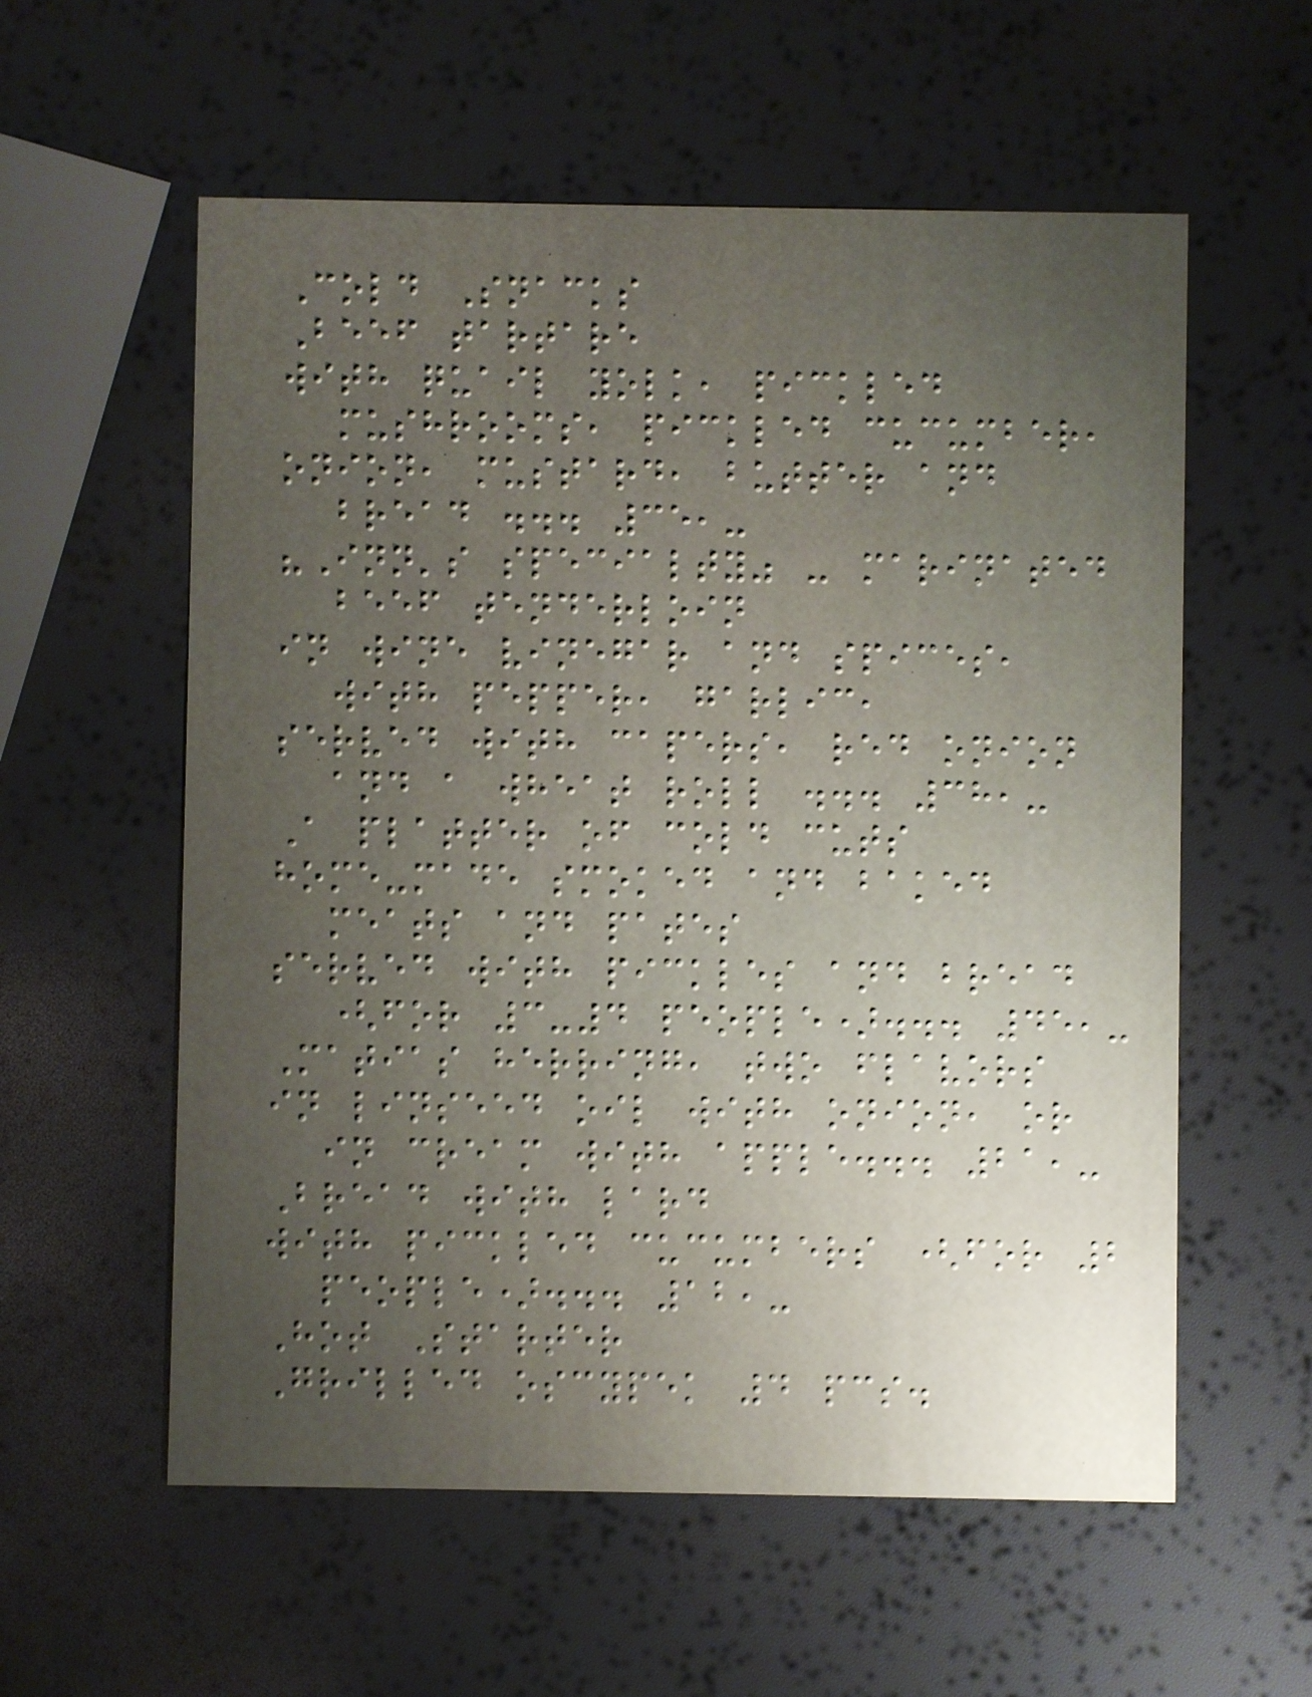Cold Snacks
Beef tartare
with quail yolk, pickled
mushrooms, pickled cucumber,
onion, mustard, butter and
bread ... 35,-
"Inn's specialty" - marinated
beef tenderloin
in wine vinegar and spices,
with pepper, garlic,
served with capers, red onion
and a wheat roll ... 38,-
A platter of cold cuts
home-made smoked and baked
meats and pates
served with pickles and bread
(for 3-4 people)... 45,-
Matias herring, two flavors
in linseed oil with onion, or
in cream with apple... 21,-
Bread with lard
with pickled cucumbers (for 2
people)... 12,-
Hot Starter
Grilled oscypek 4 pcs.
